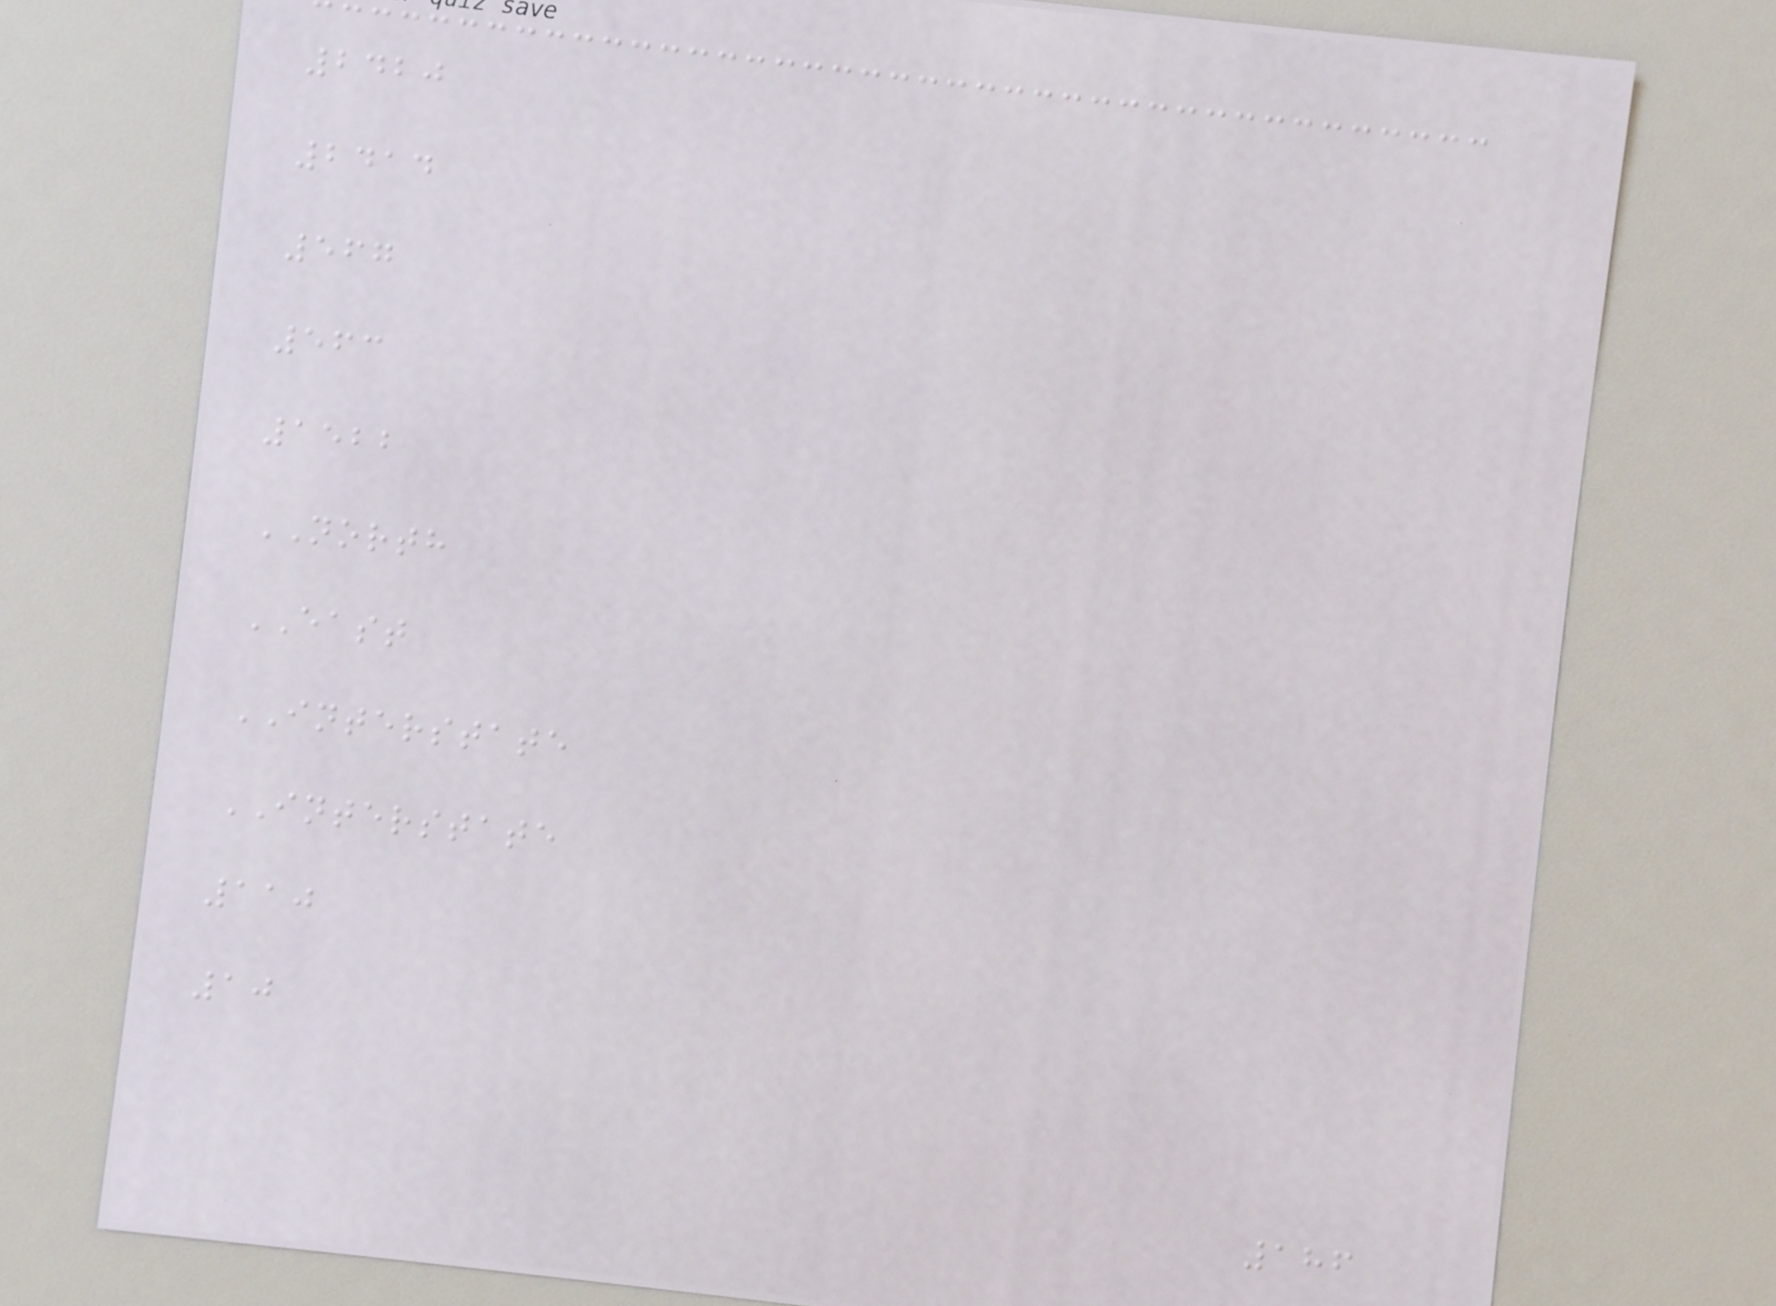2420
2414
567
563
1522
NORTH
EAST
INTERSTATE
INTERSTATE
110
10
186
